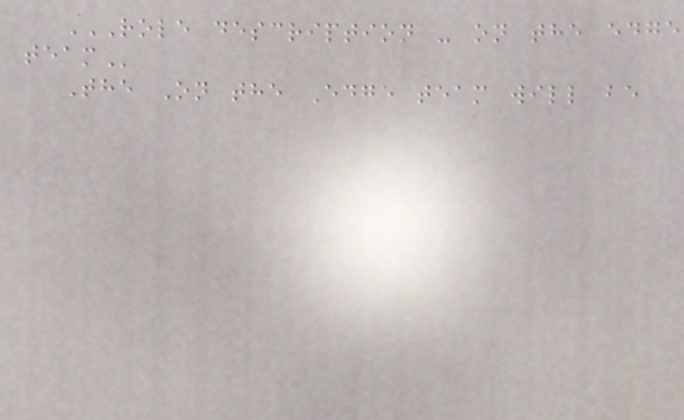ROLE DESCRIPTION - ON THE EDGE
TEAM
The On the Edge team will be
